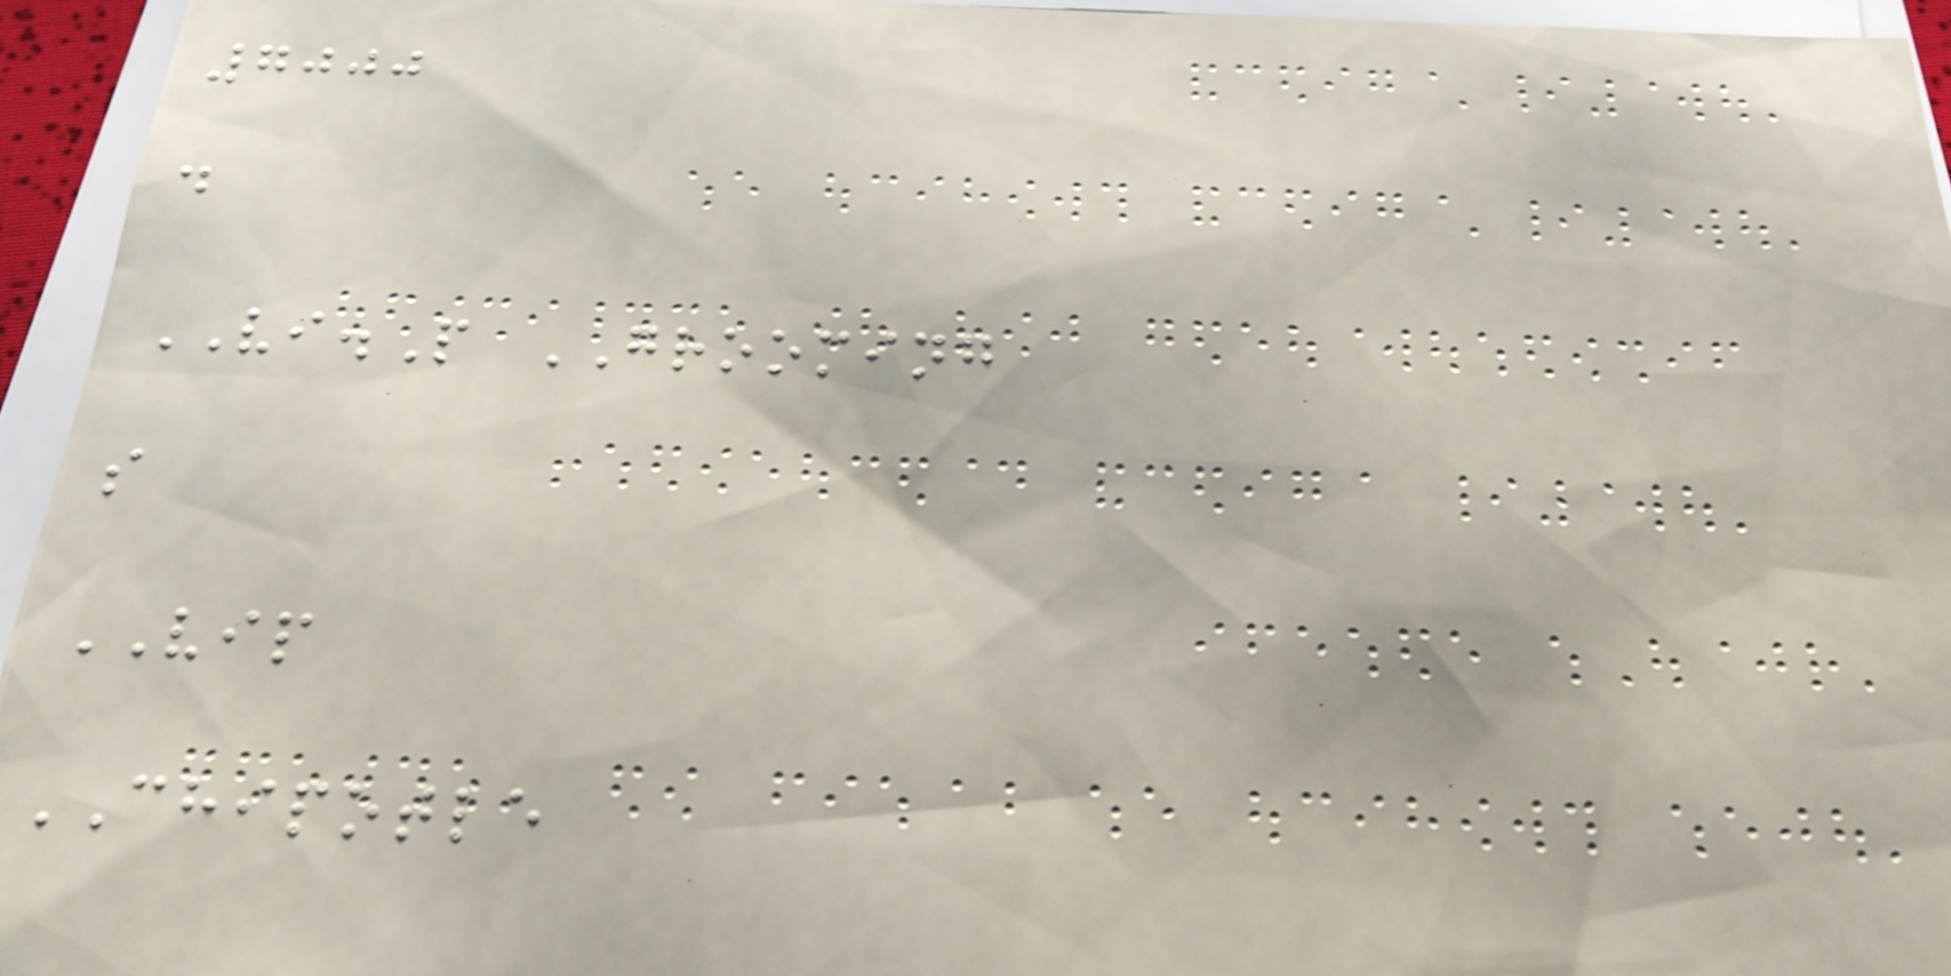7000
d
VI.P GROOMING
s
VIP
CHIPOTLE
